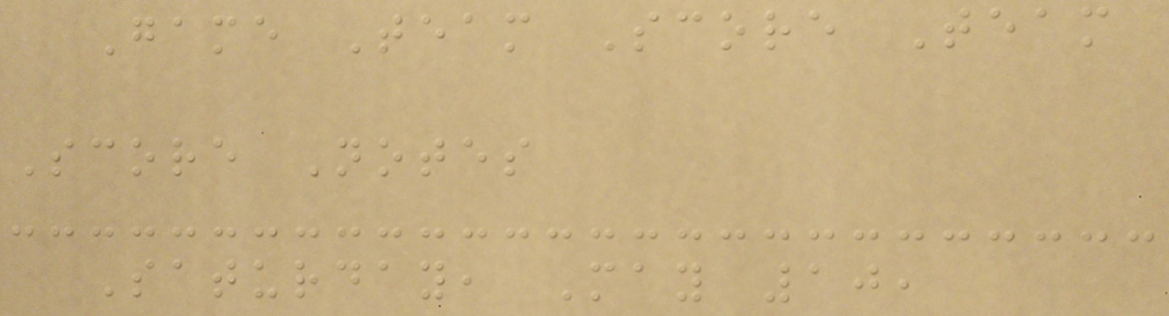Game Team Score Team
Score Notes
Saturday, May 10,
